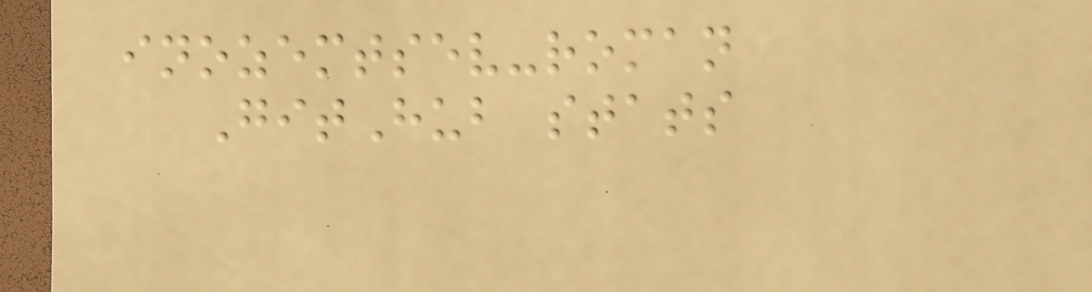inozemtsev-roman
GitHub stats
